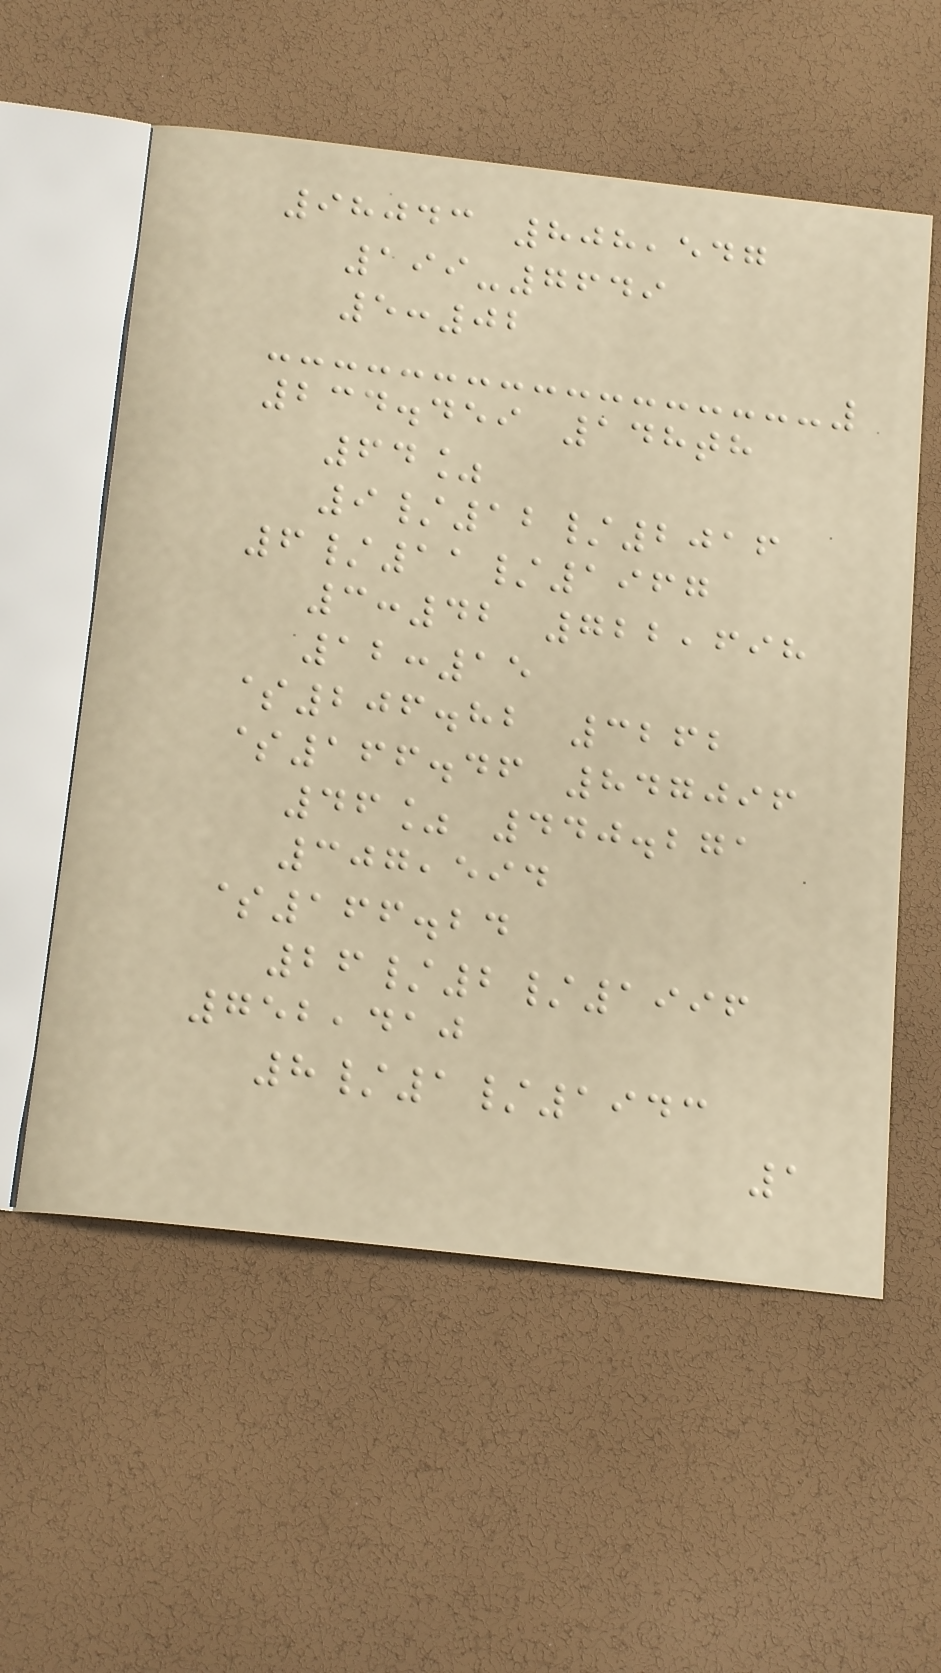98043 808,547
199-7649
5:02
234.459 148th
64%
9/12/2016
6/11/1967
3:42 722,698
12:15
$206.82 3262
$166.46 847096
46% 440.271
307,594
$166.24
26/2/1996
752,410
8/1/1943
1
